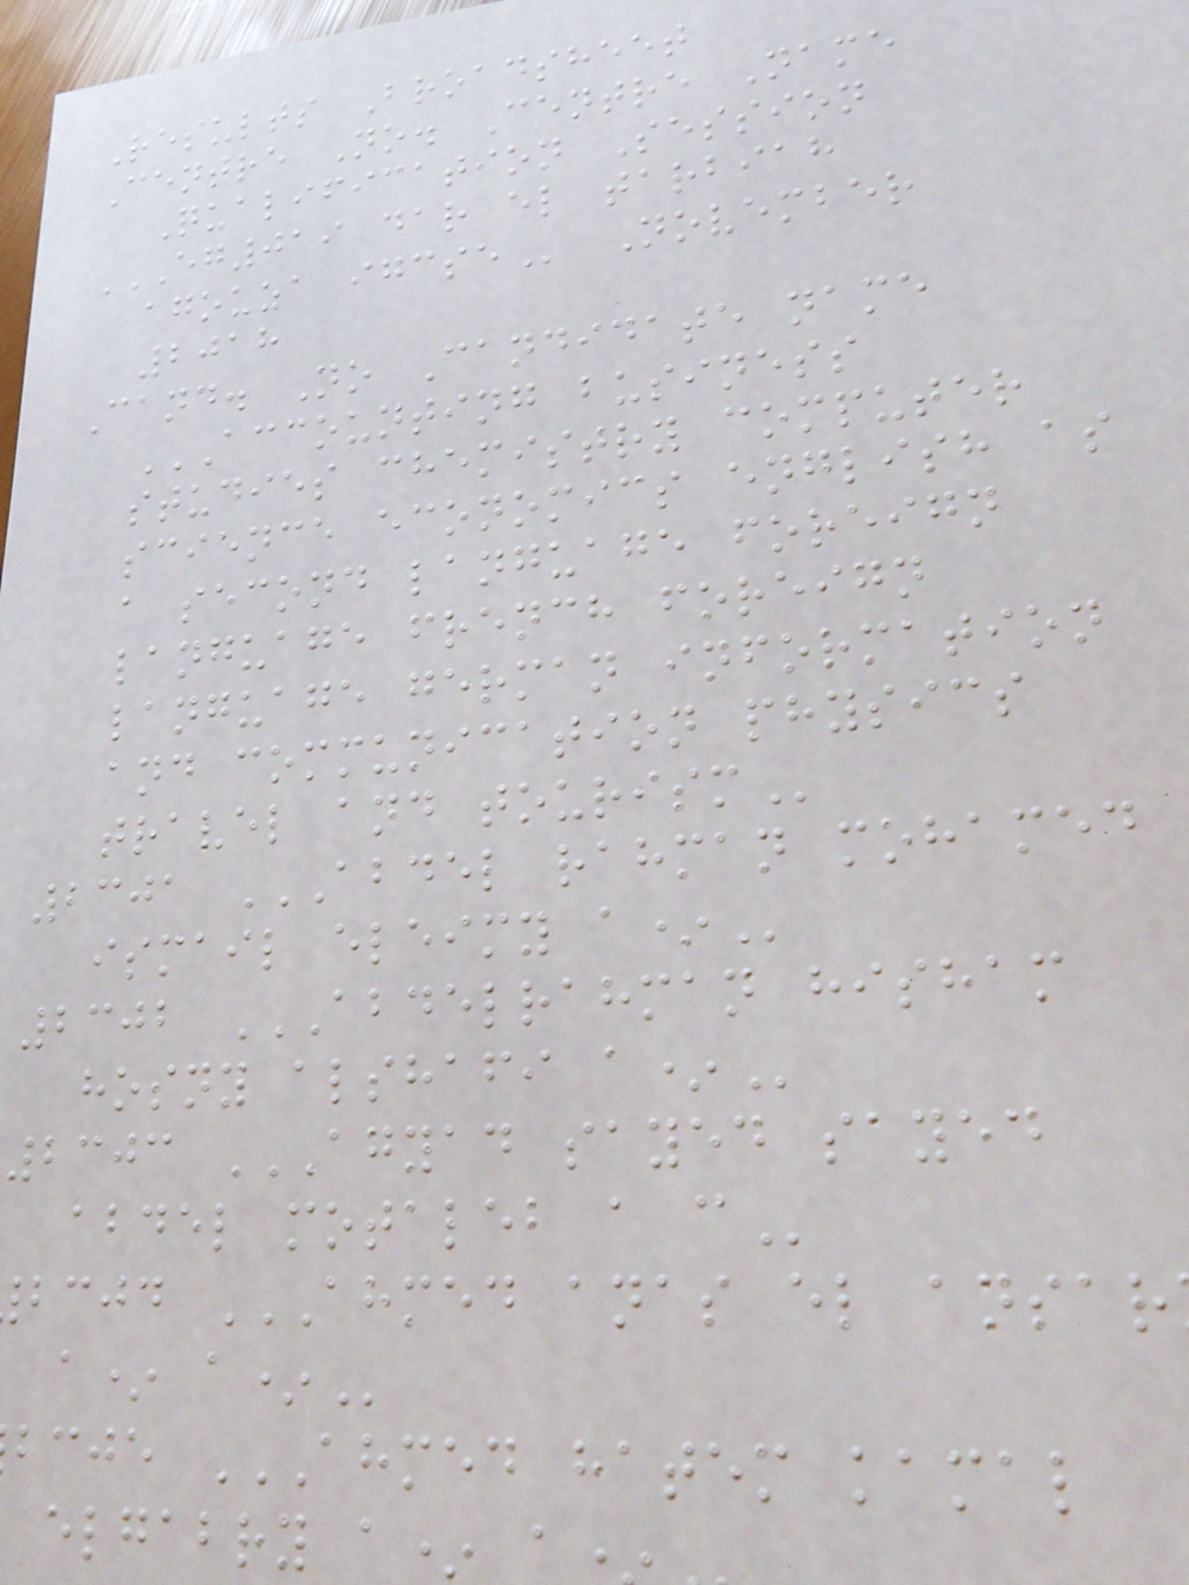Results Broadsheet
Centre No. Centre Name
Qualification Session
EG019 DAR EL TARBIAH
agouza
2018
Cand. No Candidate name
ACCOUNTING BUSINESS
studies chemistry computer
science economics english as
a second language foreign
language french foreign
language german information
and communication physics
travel and
2301 ABDEL RAHMAN MOHAMED
ismail eleimy
2302 ABDELRAHMAN HISHAM
hosny alshafi
2303 AGYAD SAYED SAYED
abdel motaleb a
elgabry a*
